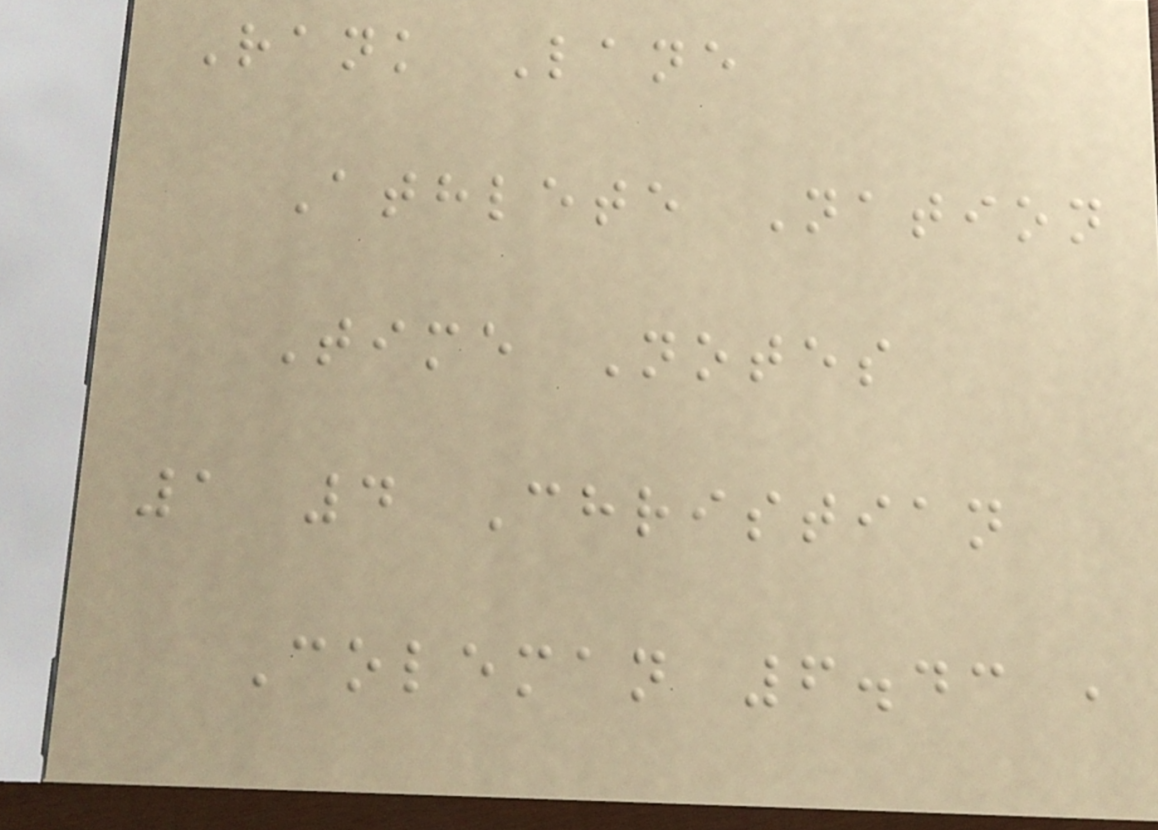Rank Lane
Athlete Nation
Time Notes
1 4 Christian
Coleman 6.43 ,
